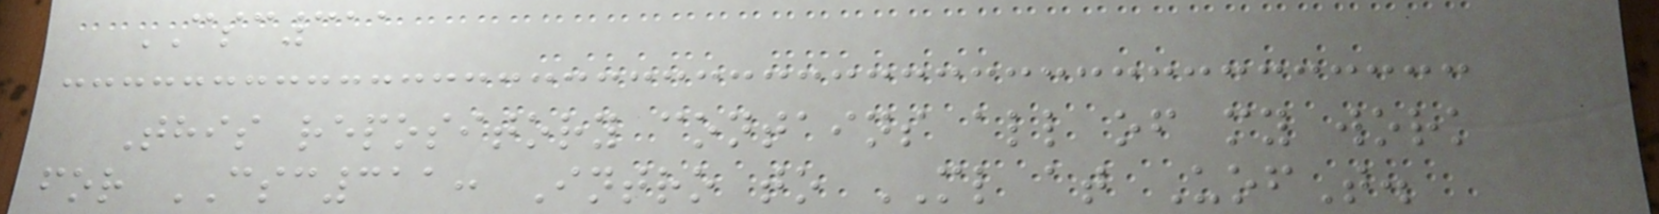CSC311
This repository contains all of my work
for CSC311: Intro to ML at UofT.
